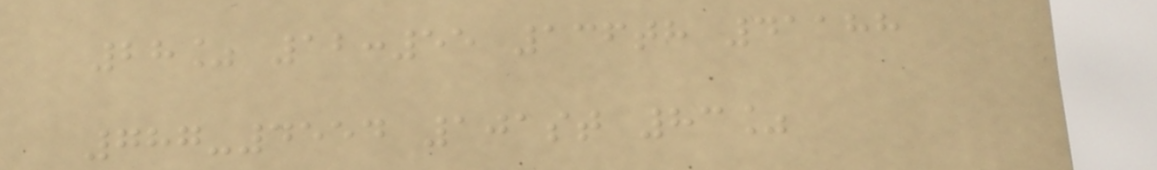28% 12:55 136th 41188
787-4554 101st 83%
